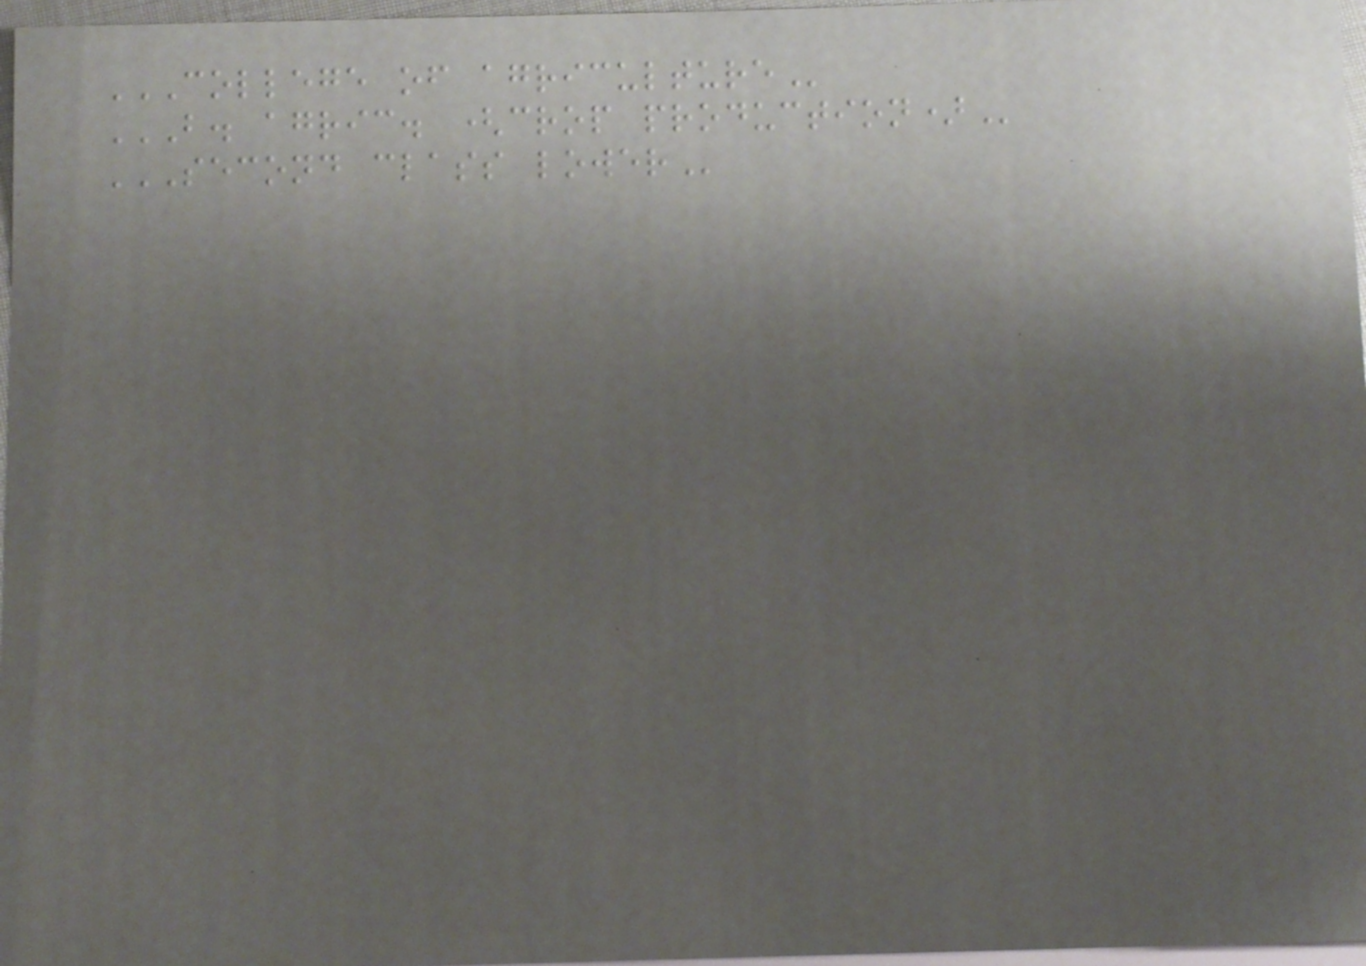COLLEGE OF AGRICULTURE
B. AGRIC. (CROP PRODUCTION)
SECOND CLASS LOWER
